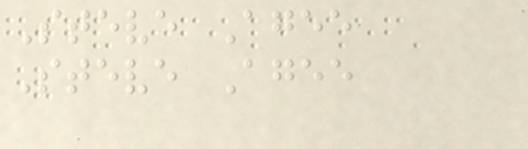Steve Agee
Steve Agee
